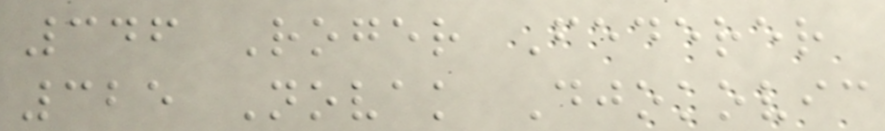346 Roger Federer
325 Novak Djokovic
